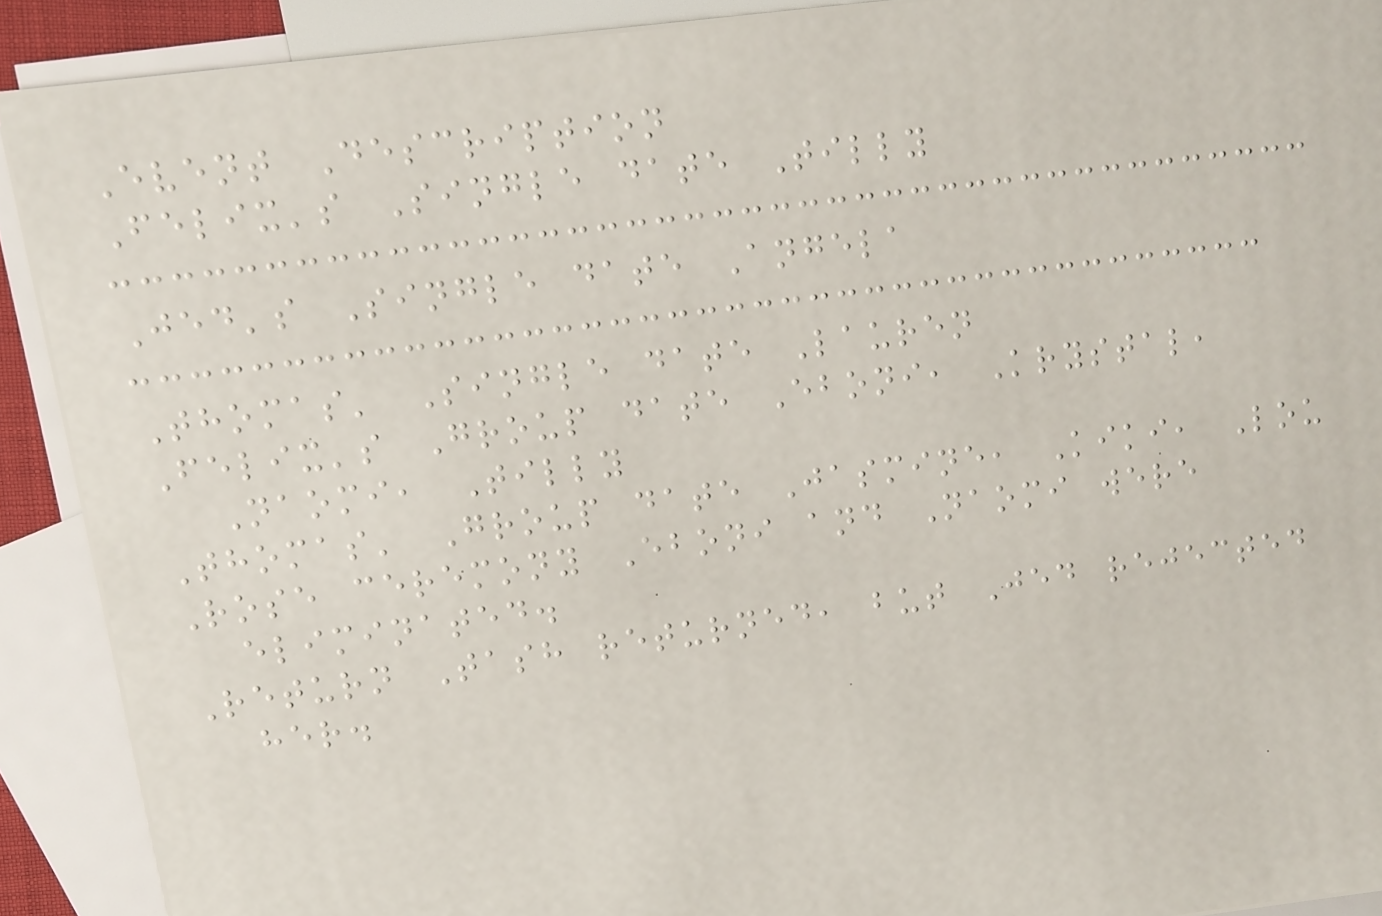Event Description
Felix's Single date Tilly
Jed's Single date Angela
Thomas' Single date Lauren
Felix's Group date Eboni, Krystal,
Naomi, Tilly
Thomas' Group date Jasmine, Kiki, Lou
Rose ceremony Eboni and Naomi were
eliminated.
Return Tash returned, but Jed rejected
her.
